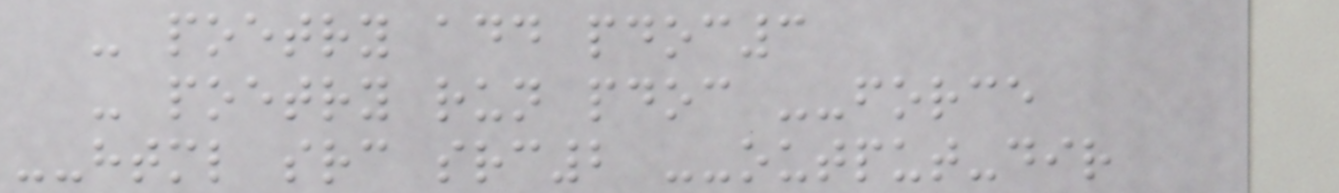- poetry add pdoc3
- poetry run pdoc --force
--html src src2 --output-dir
